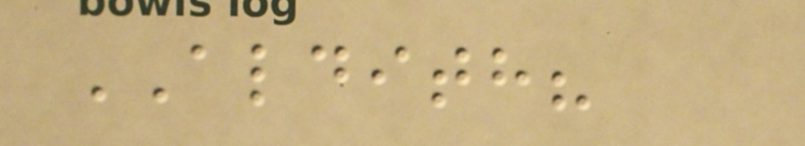ALDITH?
